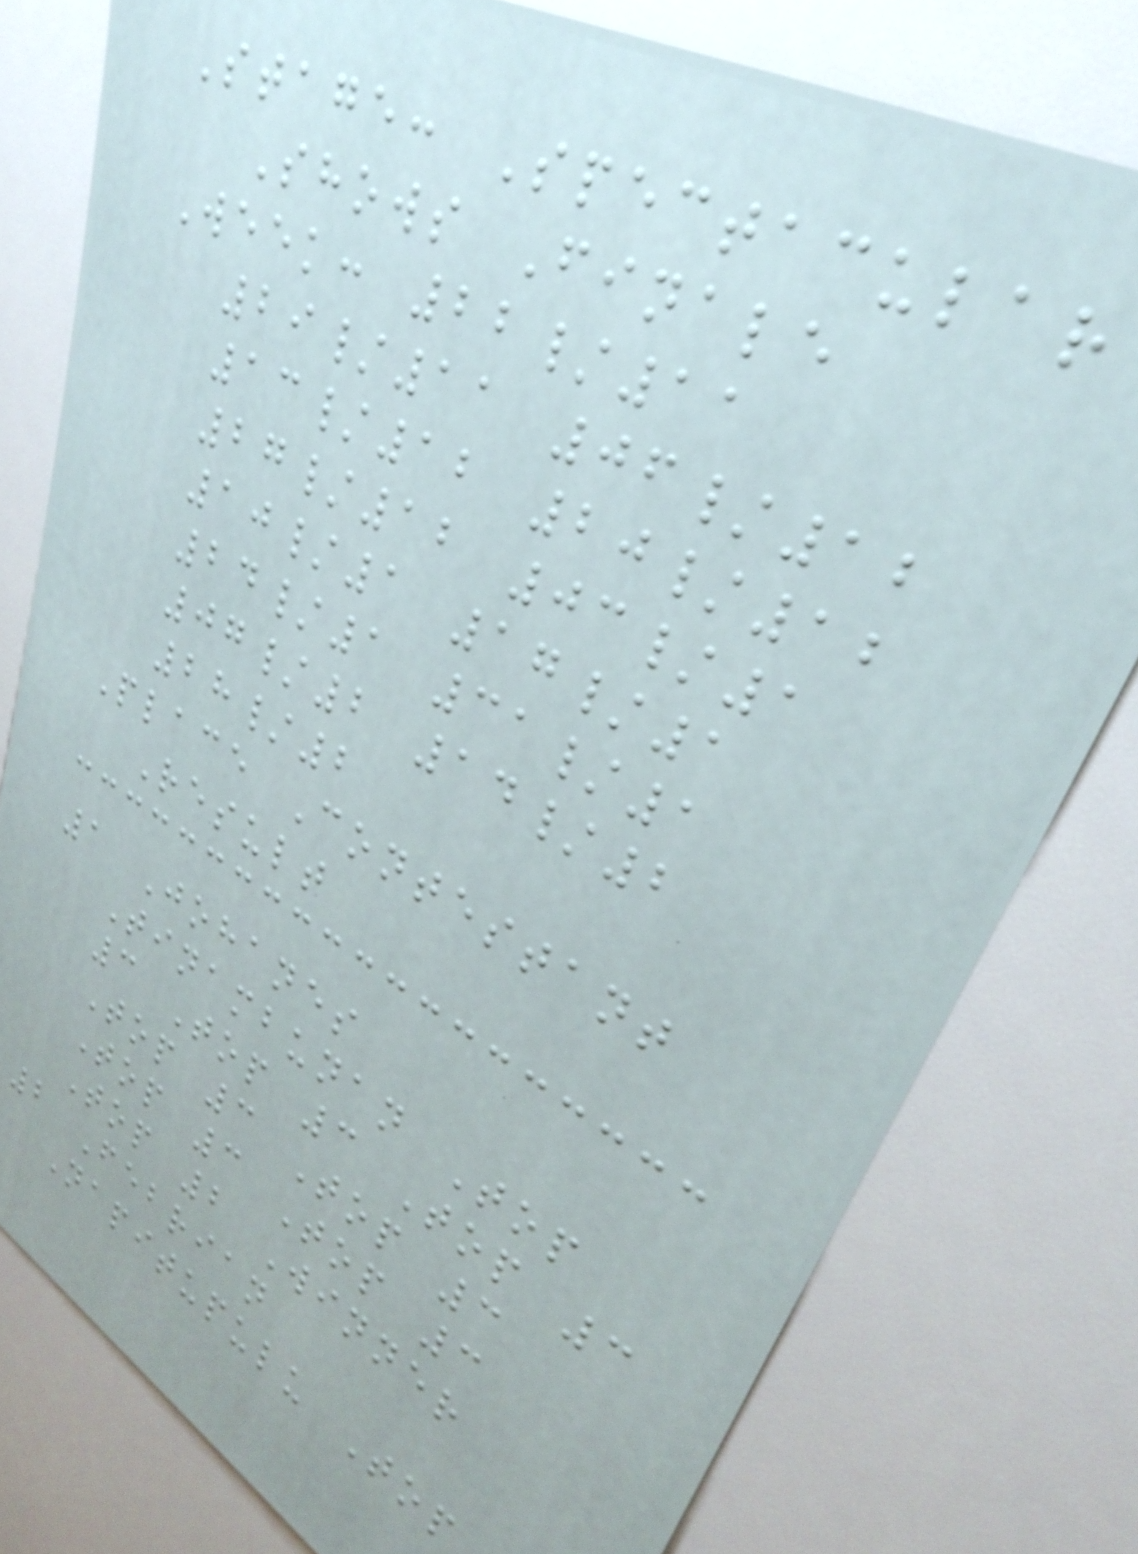Stage: Spectacular
Shows Finale
Week: 22/11
29/11 06/12
13/12 20/12
27/12 03/1
10/1 17/1
24/1 31/1
07/2 14/2
28/2
Place Contestant
Result
1 Johanes
Tinambunan Top
3 Top 3 Top 3
Top 3 Top 3
Top 3 Top 3
Top 2 Winner
2 Febrian
Napitupulu Top
